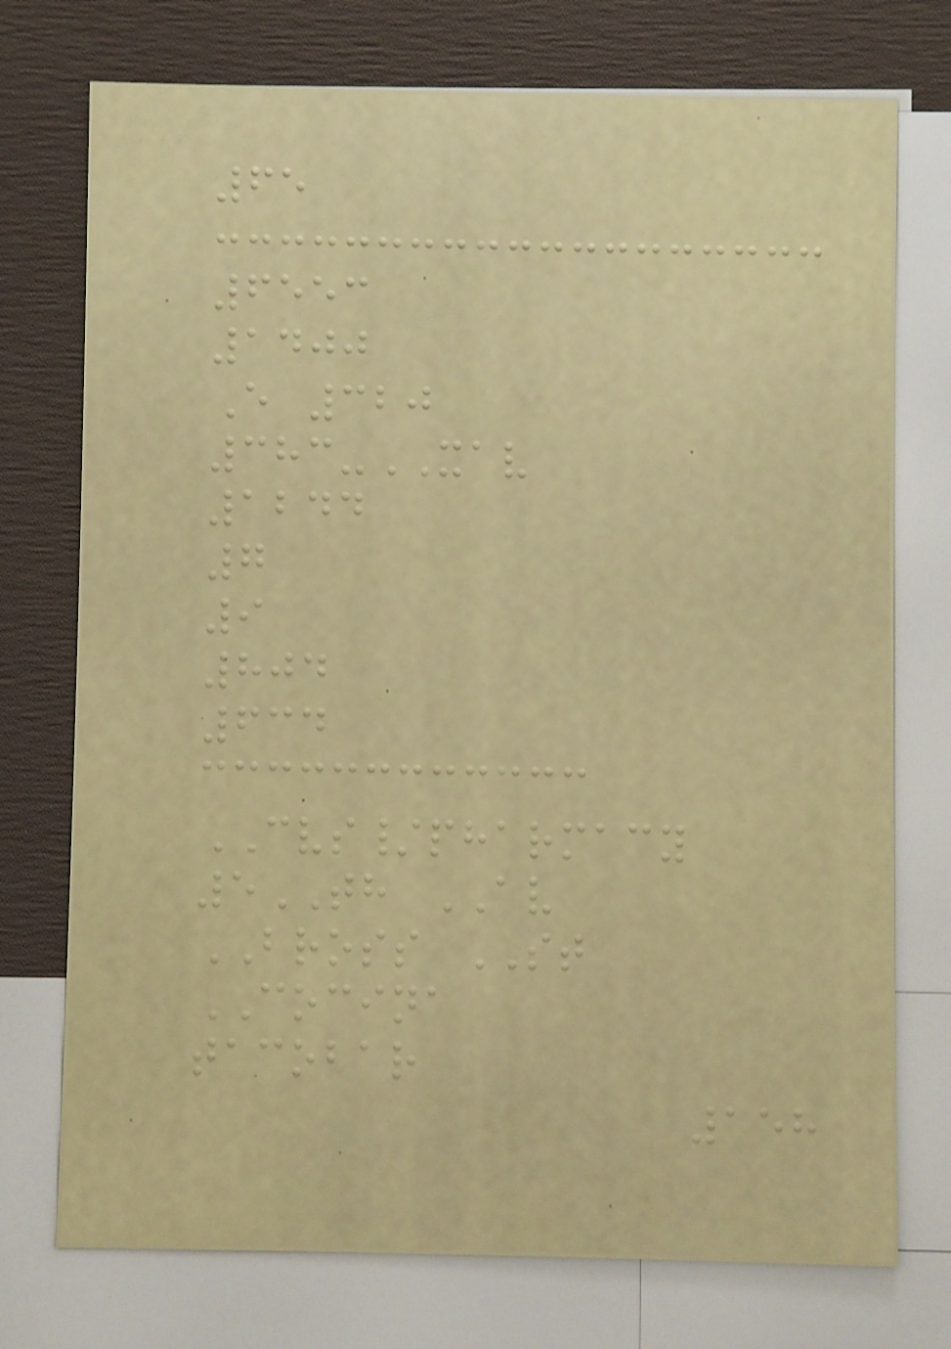65
6553
1400
E 320
383-XAV
1244
7
9
804
634
CVS/pharmacy
5TH AV
BROSS ST
COCINA
tacobar
158
